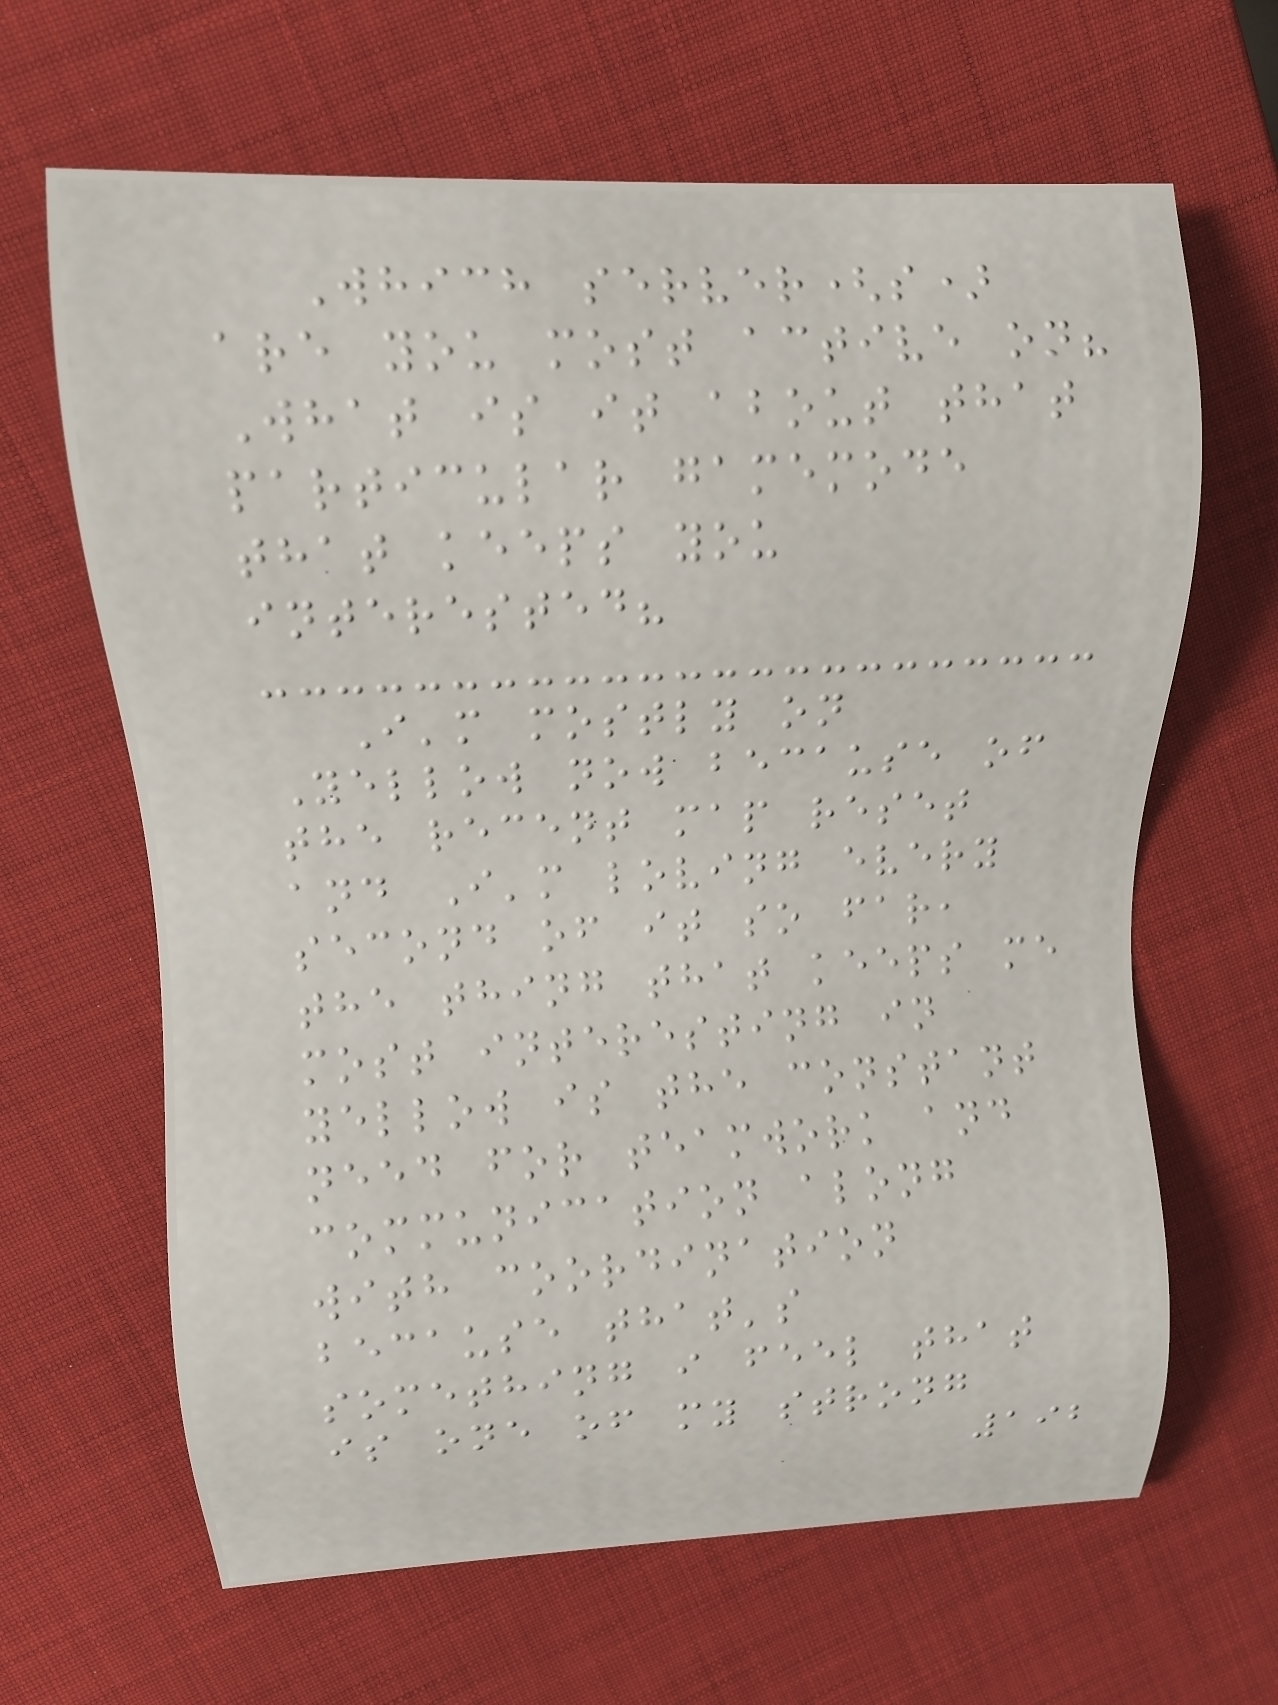Which server(s)
are you most active on?
What is it about that
particular gamemode
that keeps you
interested?
I'm mostly on
Yellow now because of
the recent map reset
and I'm loving every
second of it so far,
the thing that keeps me
most interesting in
yellow is the constant
need for teamwork and
communication along
with coordination
because that's
something i feel that
is one of my strong
192
